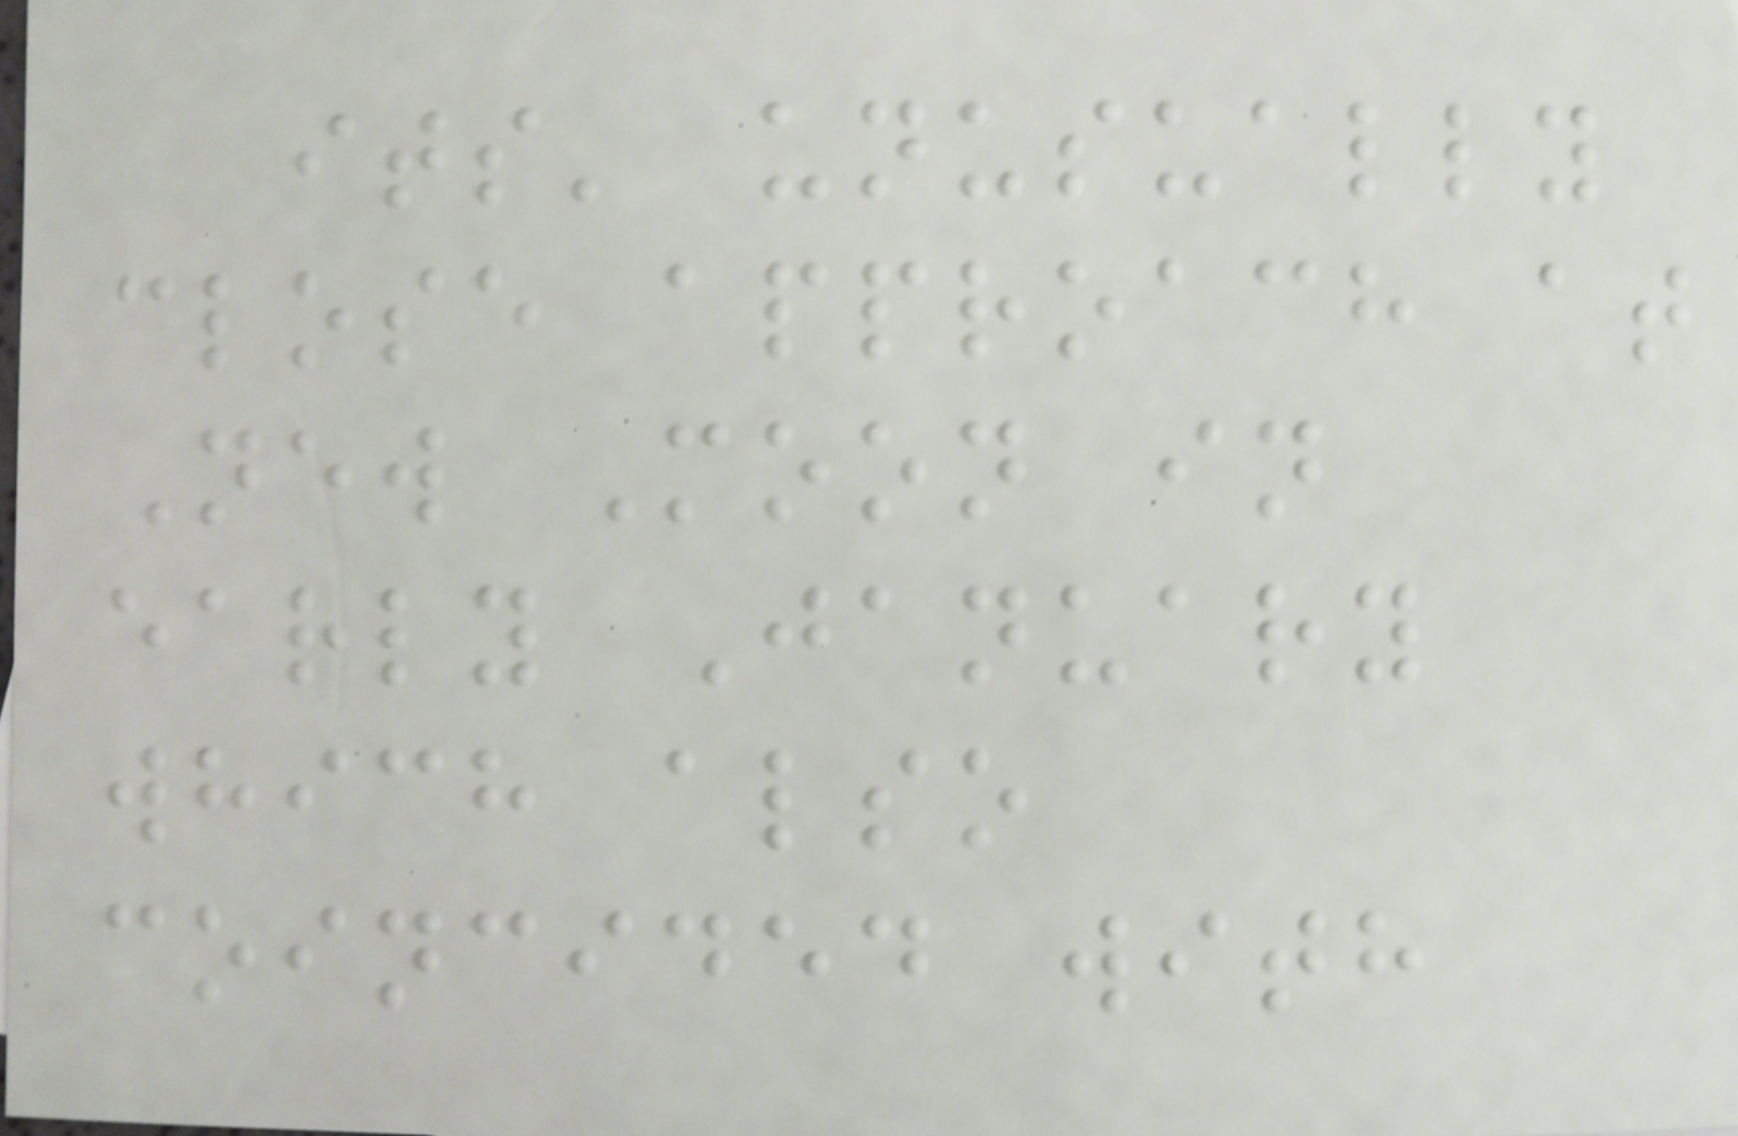its' unusually
close approach at
New Moon in
early January
which also
coincided with
